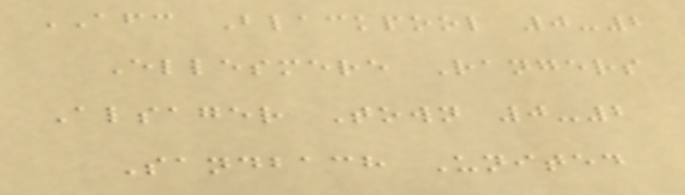AFC Blackpool 0-2
Ellesmere Rangers
Alsager Town 0-2
Sandbach United
